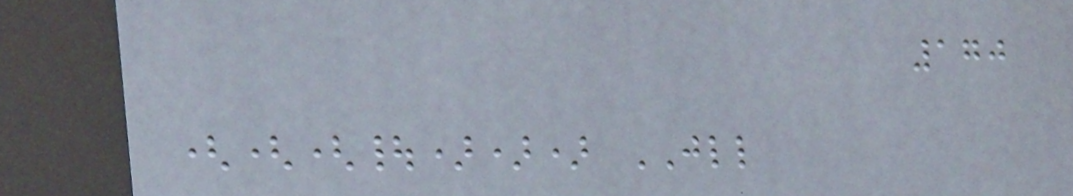170
(((|))) JLL
